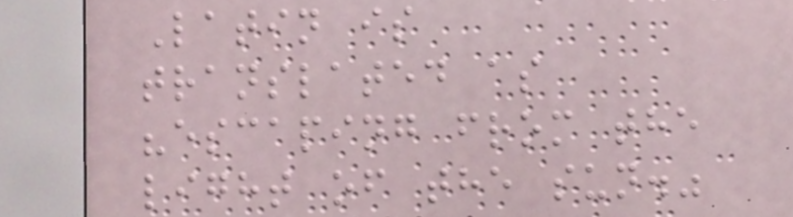Latin is
translated as
"escaping from the
light of the sun."
